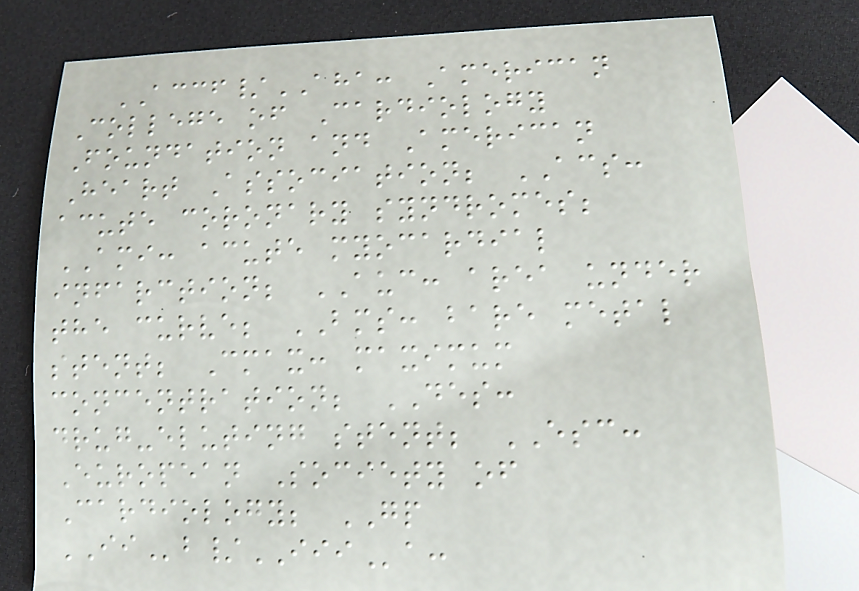ACCF/AHA: American
College of Cardiology
Foundation and American
Heart Association; ACS:
acute coronary syndromes;
AMI: acute myocardial
infarction; AUC: area under
the curve; BMS: bare metal
stent; Cmax: maximum
concentration; DES:
drug-eluting stent; ESC:
European Society of
Cardiology; GP
IIb/IIIa:
